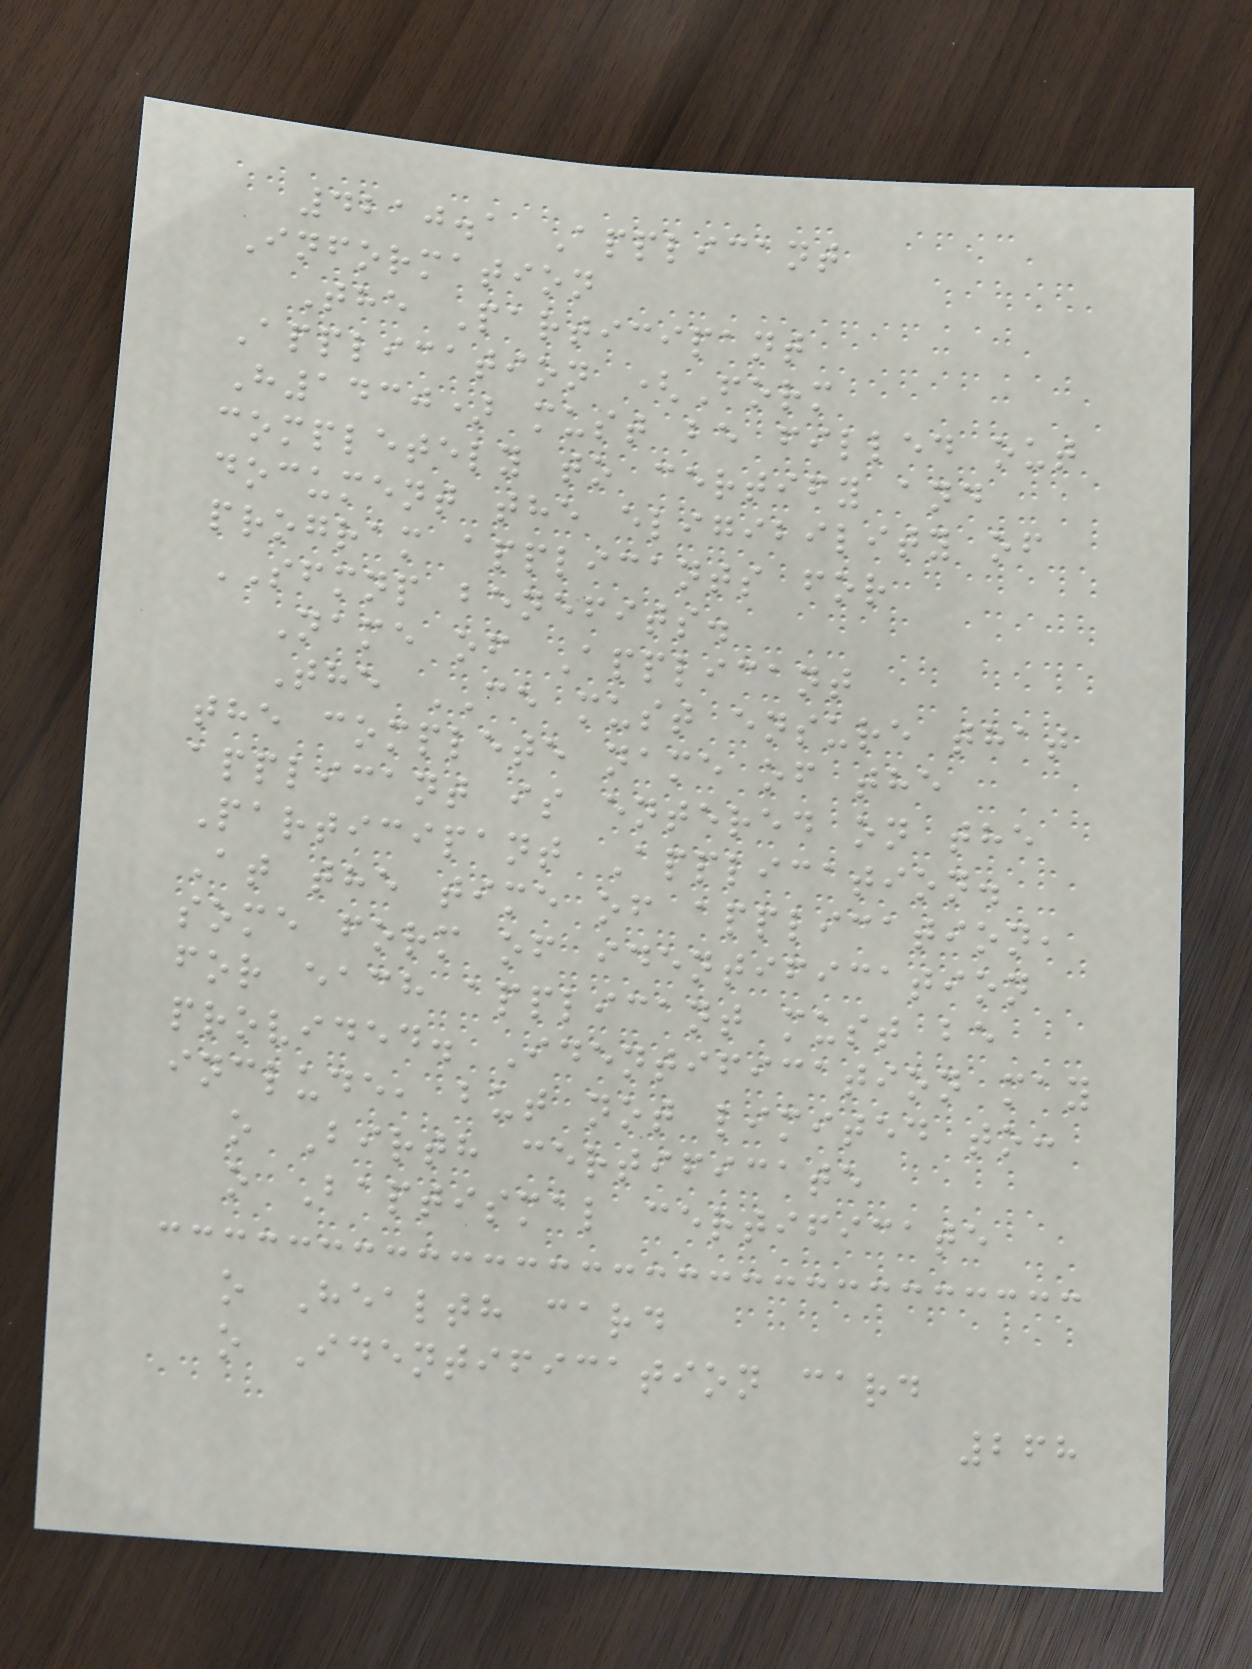4210.1 Applicant
Information
The Participant
Application (Form
H1430) must be filled out
completely to certify and
document the eligibility of
program applicants for
SFMNP benefits.
Name of Applicant
The CE must ensure that
the complete name of the
applicant is entered on the
Participant Application.
At the time of application,
some form of identification
for each applicant must be
provided. Identification may
include, but not limited to:
o Birth certificate
o Baptismal certificate
o Health card
o Identification card
268
